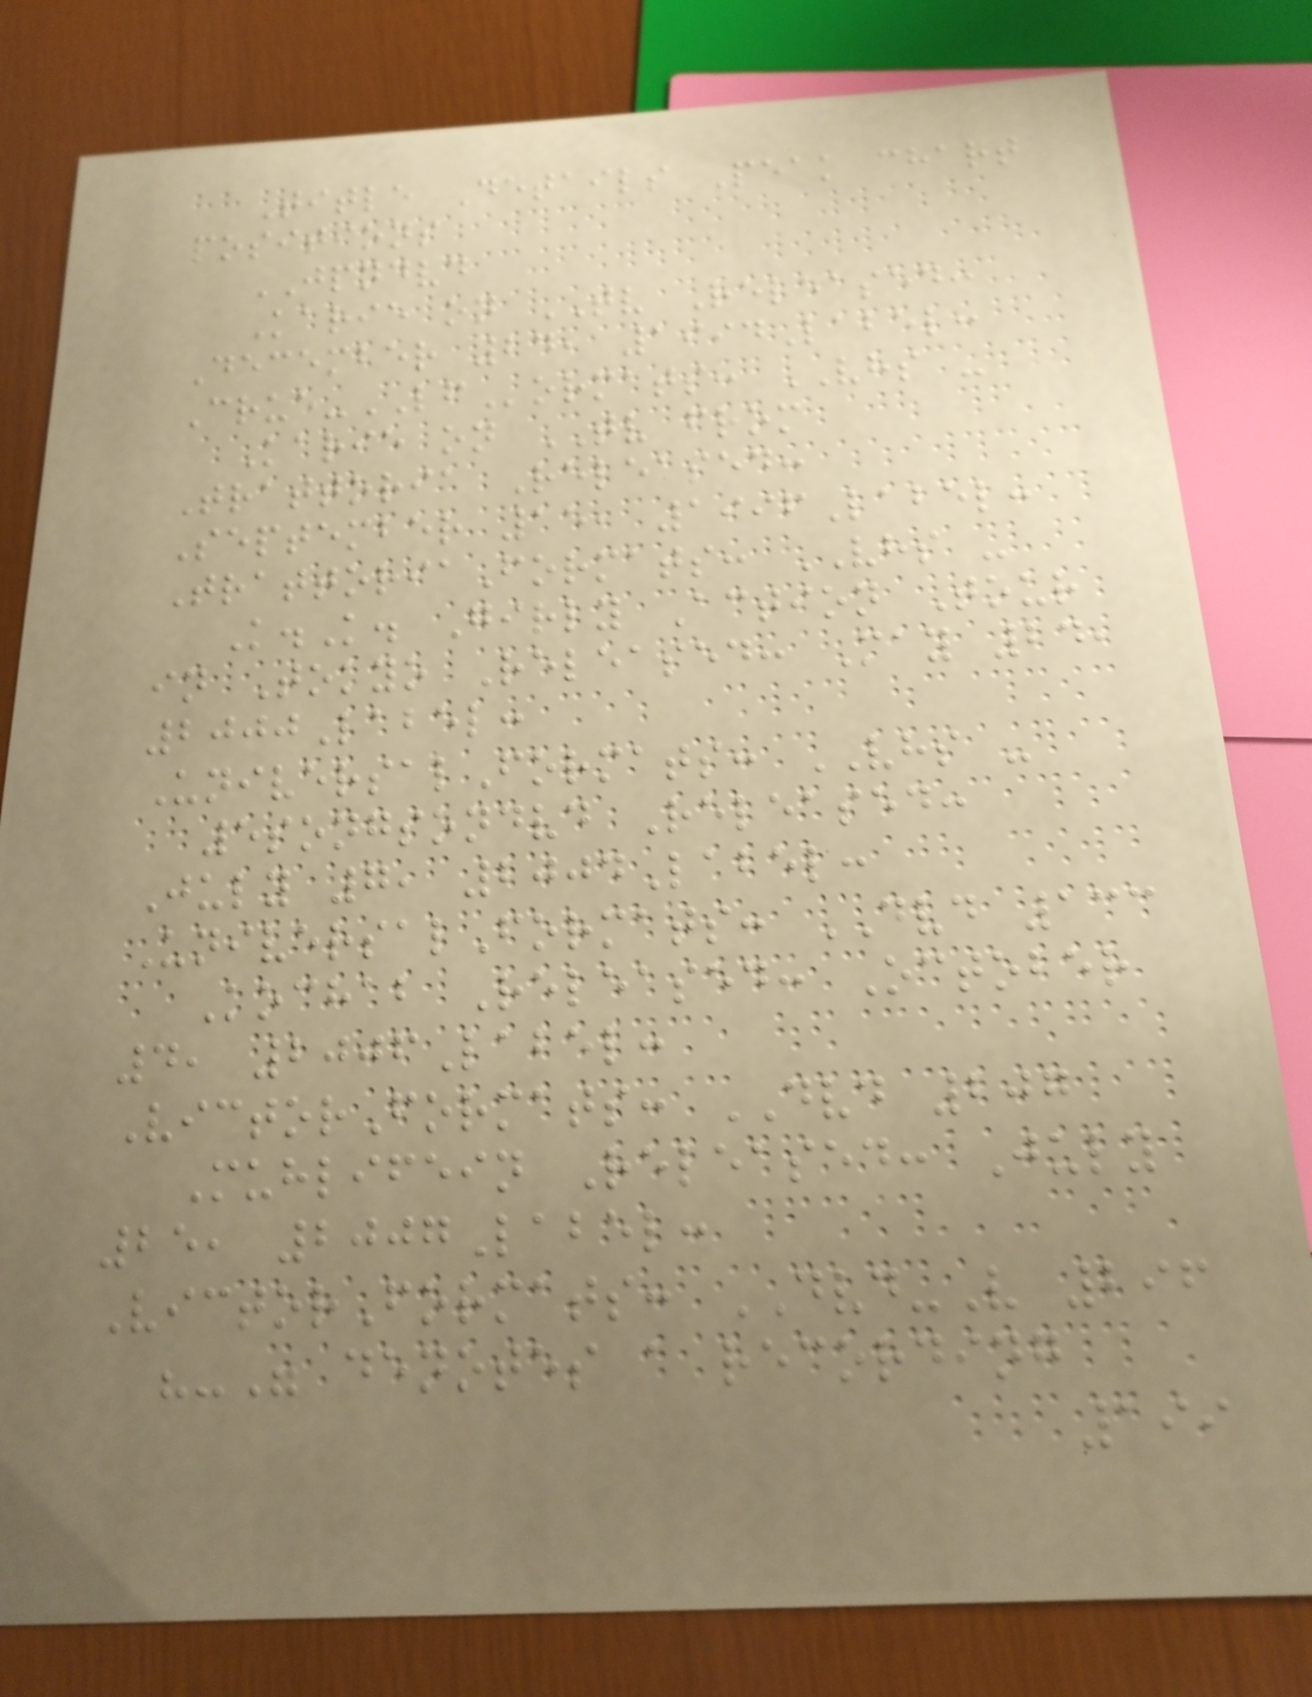Title Details Peak chart
positions
JPNDVD
Karie on TV Released:
December 24, 1994Label:
Crue-LFormats: VHS -
Karie on TV from
Trattoria Released:
September 15, 1996Label:
TrattoriaFormats: VHS -
K.K. Girly Action Tour
in Tokyo Released: May 24,
2000Label:
UniversalFormats: VHS -
5songsondvd Released:
July 7, 2004Label:
UniversalFormats: DVD 133
Kochab Released: October
4, 2006Label:
VictorFormats: DVD 207
Muhlifein Released: July
25, 2007Label:
VictorFormats: DVD-V 296
"-" denotes a recording
199
